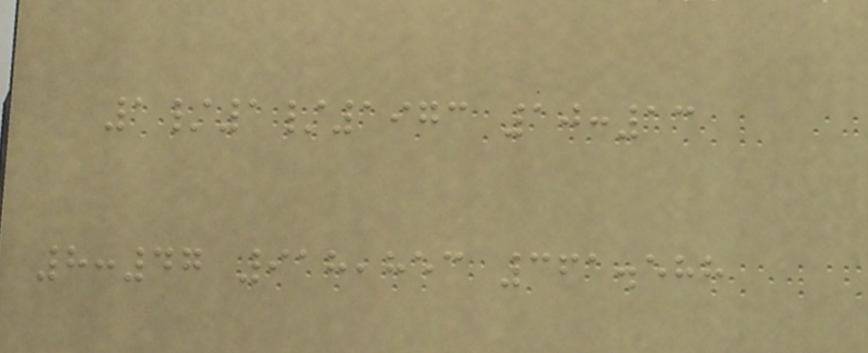1/1/1973 10:13
8:47 918,853 361.588
